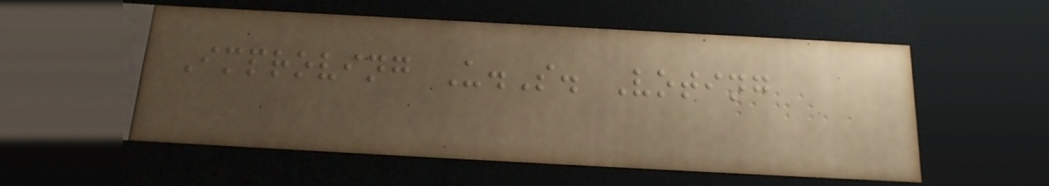Improving U.S. Voting
